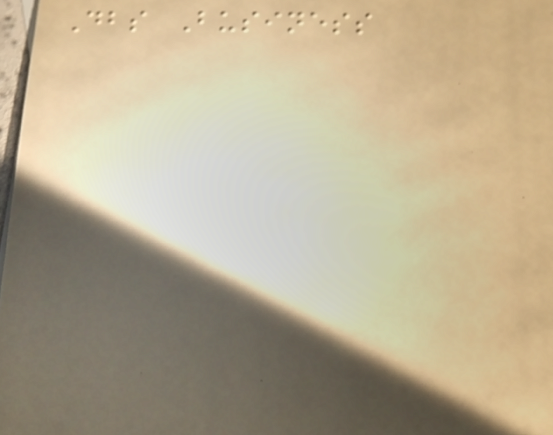Dbs Business
